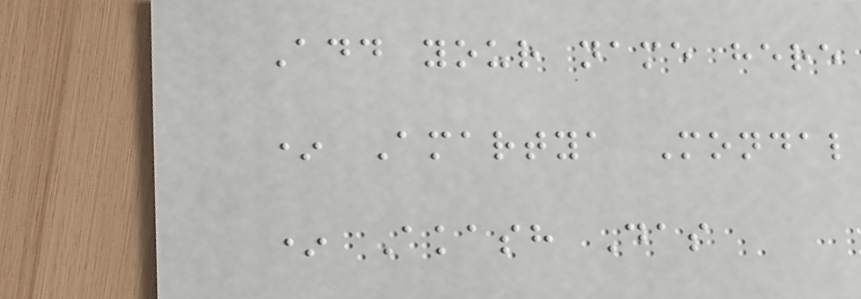Add your name here
* Amartya Mondal
* Akash Das
